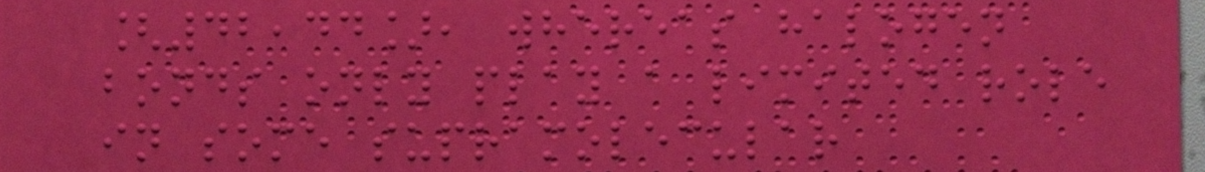[42,44], whereas halogen
bonds only play a limited role
in some supramolecular
